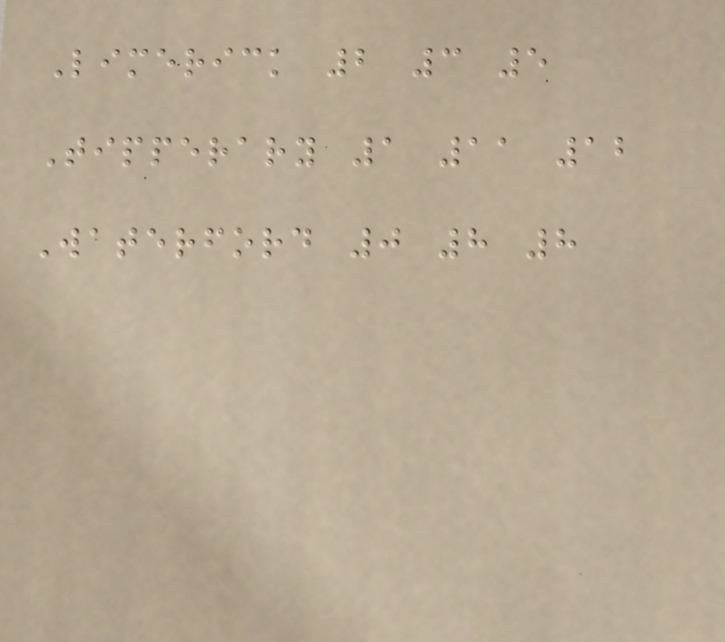Limerick 2 3 5
Tipperary 1 11 12
Waterford 0 8 8
